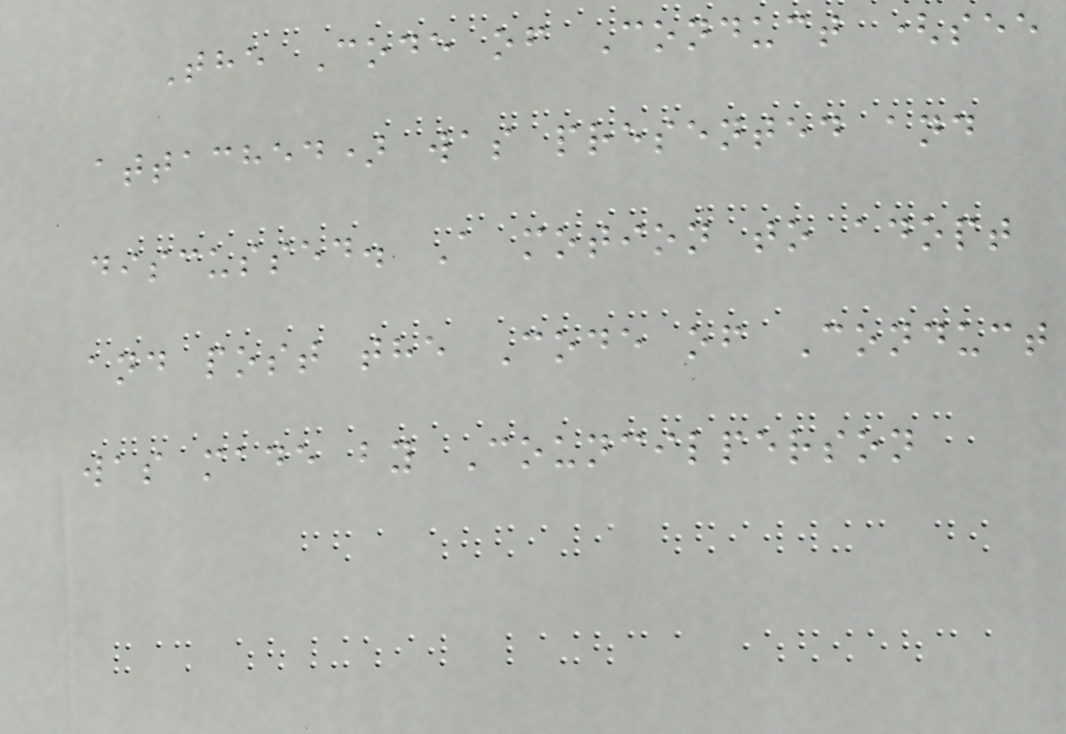The Code of Conduct (see
attached) was presented and
discussed. A motion to adopt
and post the Code of Conduct
was made by Councilperson
